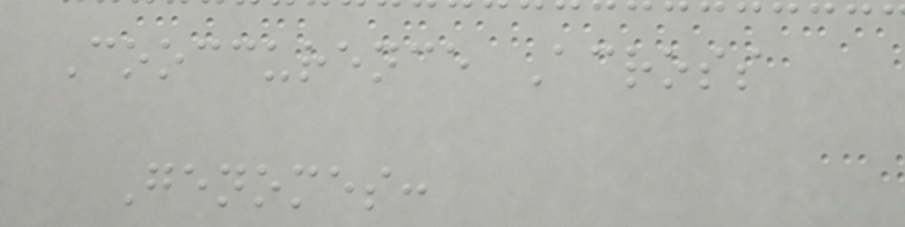Cooccurence Across
Genomes:
